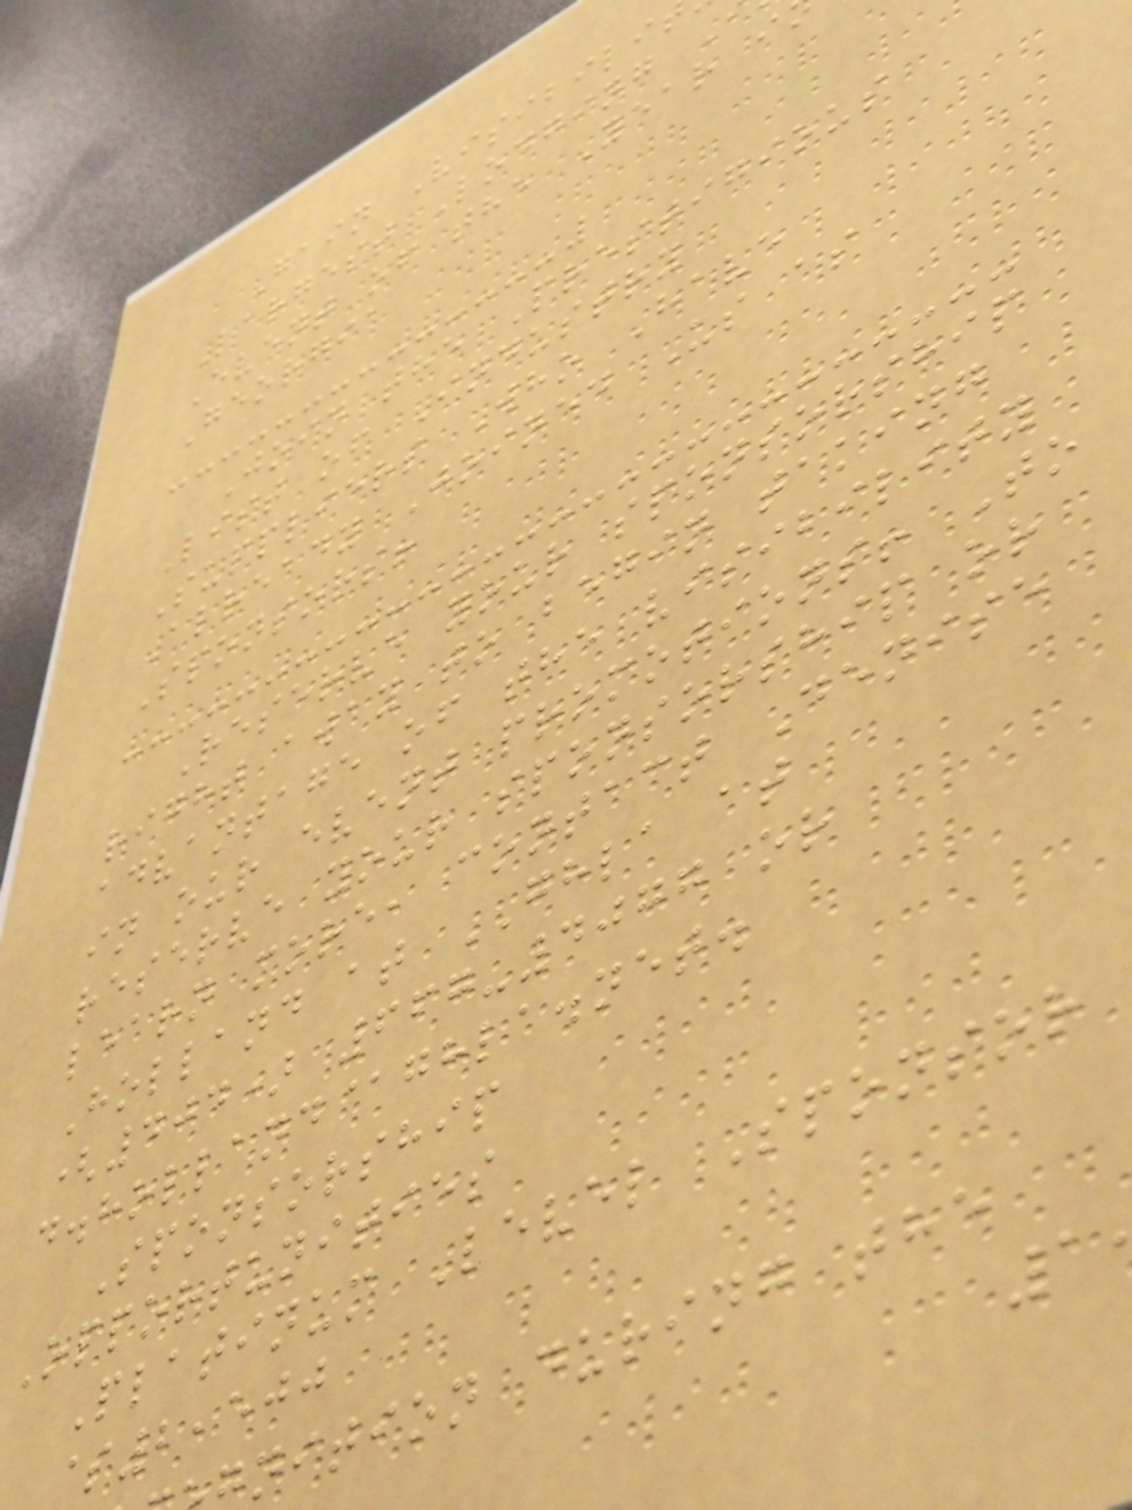Gain Visibili
Largest Lodging
Event of the Year i
Georgia
Join the Prestigious
List of Industry
Suppliers Who Have
Already Joined Us as
Sponsors!
Reserve your sponsorship
right away to begin taking
advantage of the visibility
in our event promotions! To
reserve your sponsorship or
learn more, contact Denise
Holland at GHLA at
(404) 667-4077 or
d.holland@ghla.net.
Sponsorship
Opportunities
Platinum Level Sponsor
$2,500
nition during the
